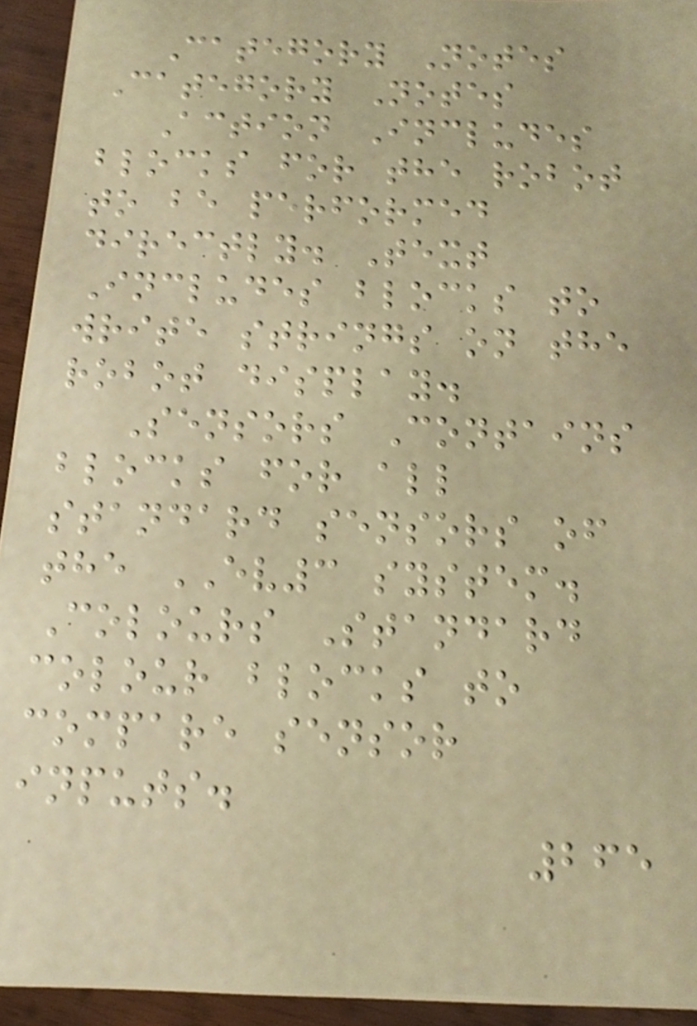Category Notes
Category Notes
Action Includes
blocks for the robot
to be performed
directly. Text
Includes blocks to
write strings on the
robot display.
Sensors Contains
blocks for all
standard sensors of
the EV3 system.
Colours Standard
colour blocks to
compare sensor
inputs.
265
